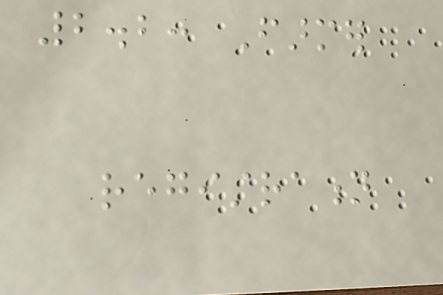2.2: Farmer
registration
